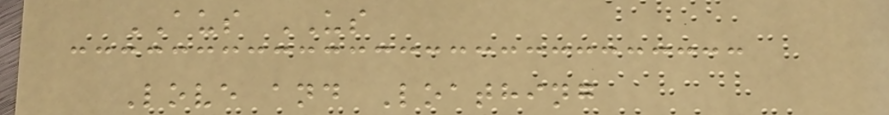AUS US
Love and Loathing
